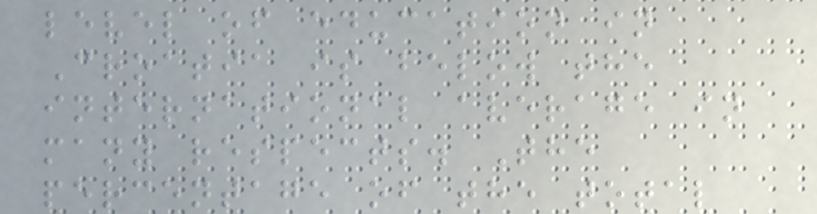level of education in
Croatia is below the
international average in
many respects. The
percentage of the total
